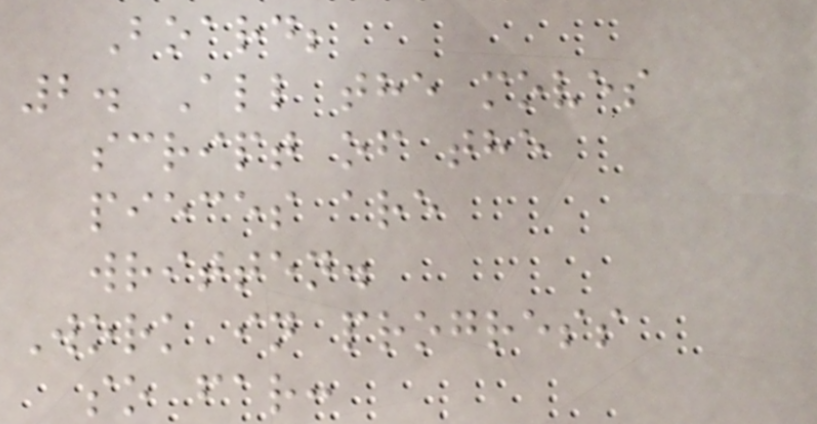Board;
2. All the moves
script of the
pieces are
written.
Work in progress
so far:
